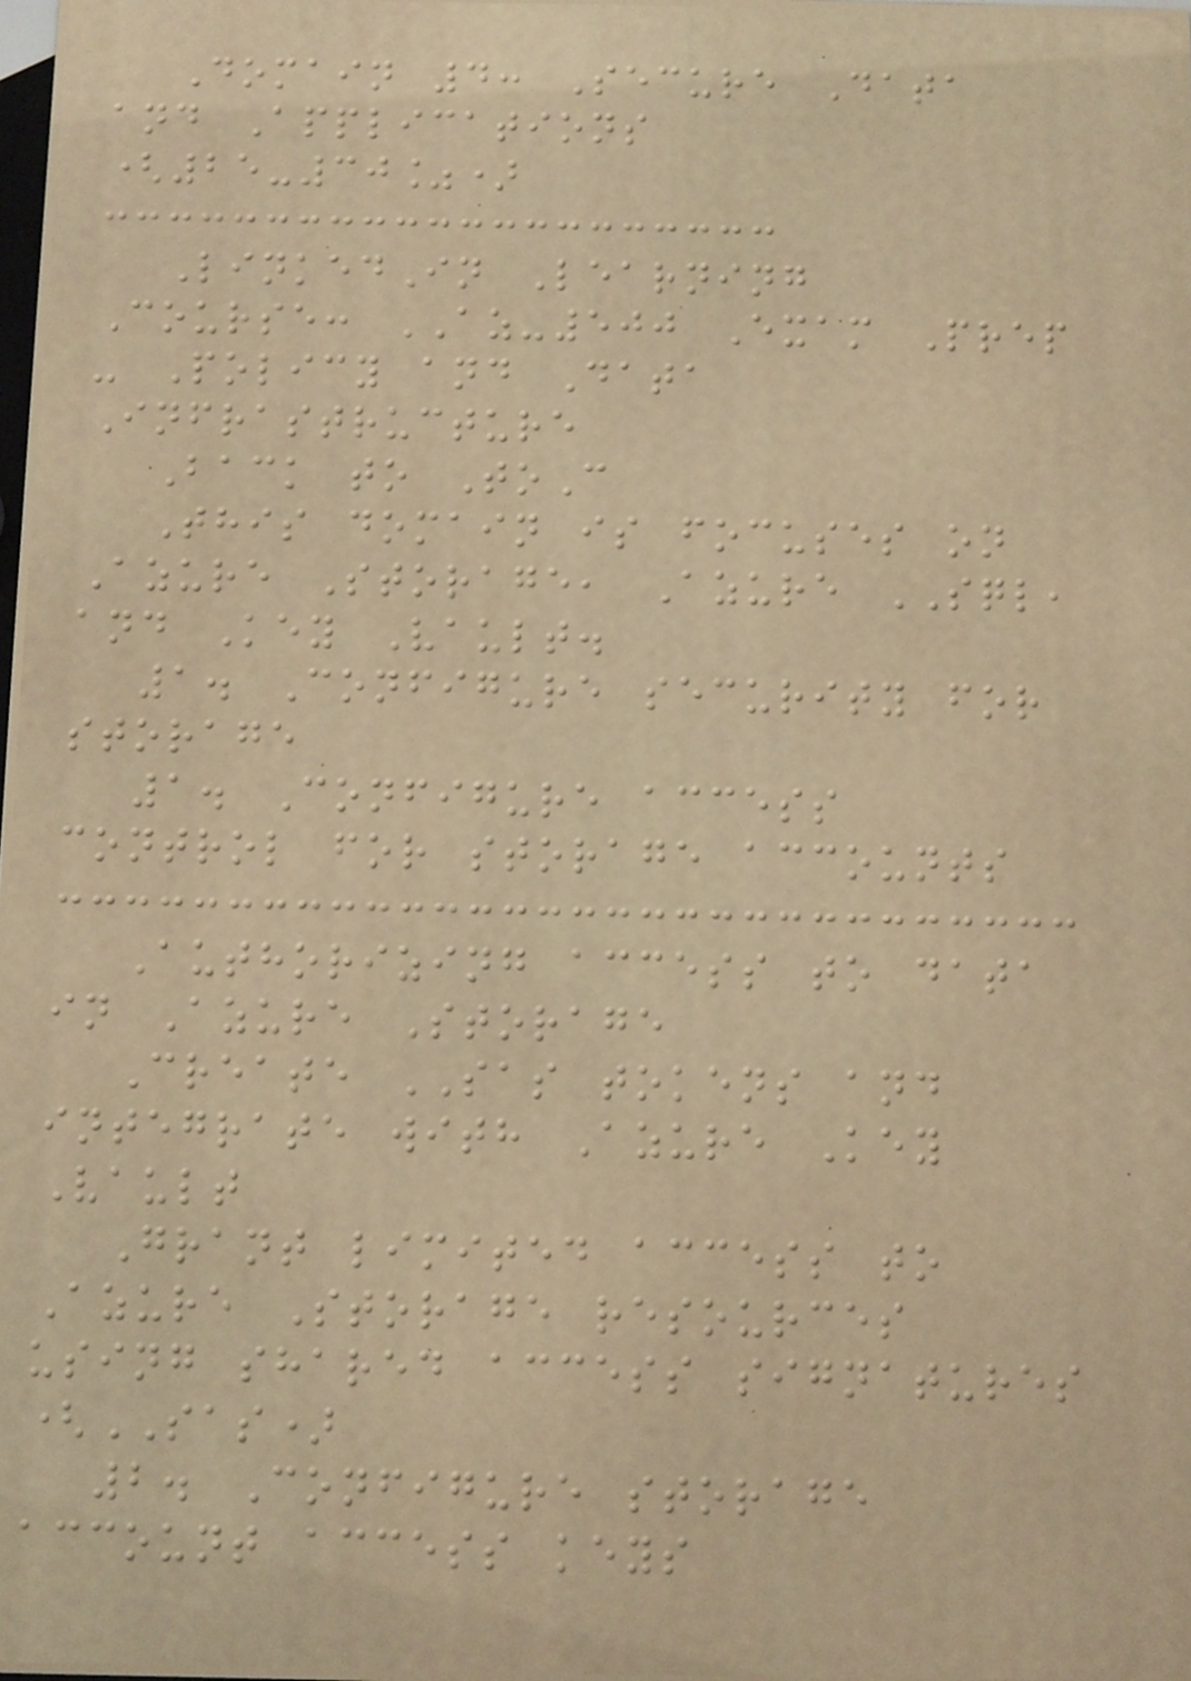Domain 4: Secure Data
and Applications
(25-30%)
LinkedIn Learning
Course: AZ-500 Exam Prep
- Policy and Data
Infrastructure
Back to ToC
This domain is focuses on
Azure Storage, Azure SQL,
and Key Vault.
1. Configure security for
storage
1. Configure access
control for storage accounts
Authorizing access to data
in Azure Storage
Create SAS tokens and
integrate with Azure Key
Vault
Grant limited access to
Azure Storage resources
using shared access signatures
(SAS)
2. Configure storage
account access keys
